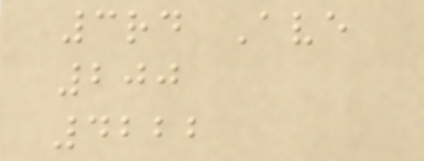3rd Ave
200
4222
